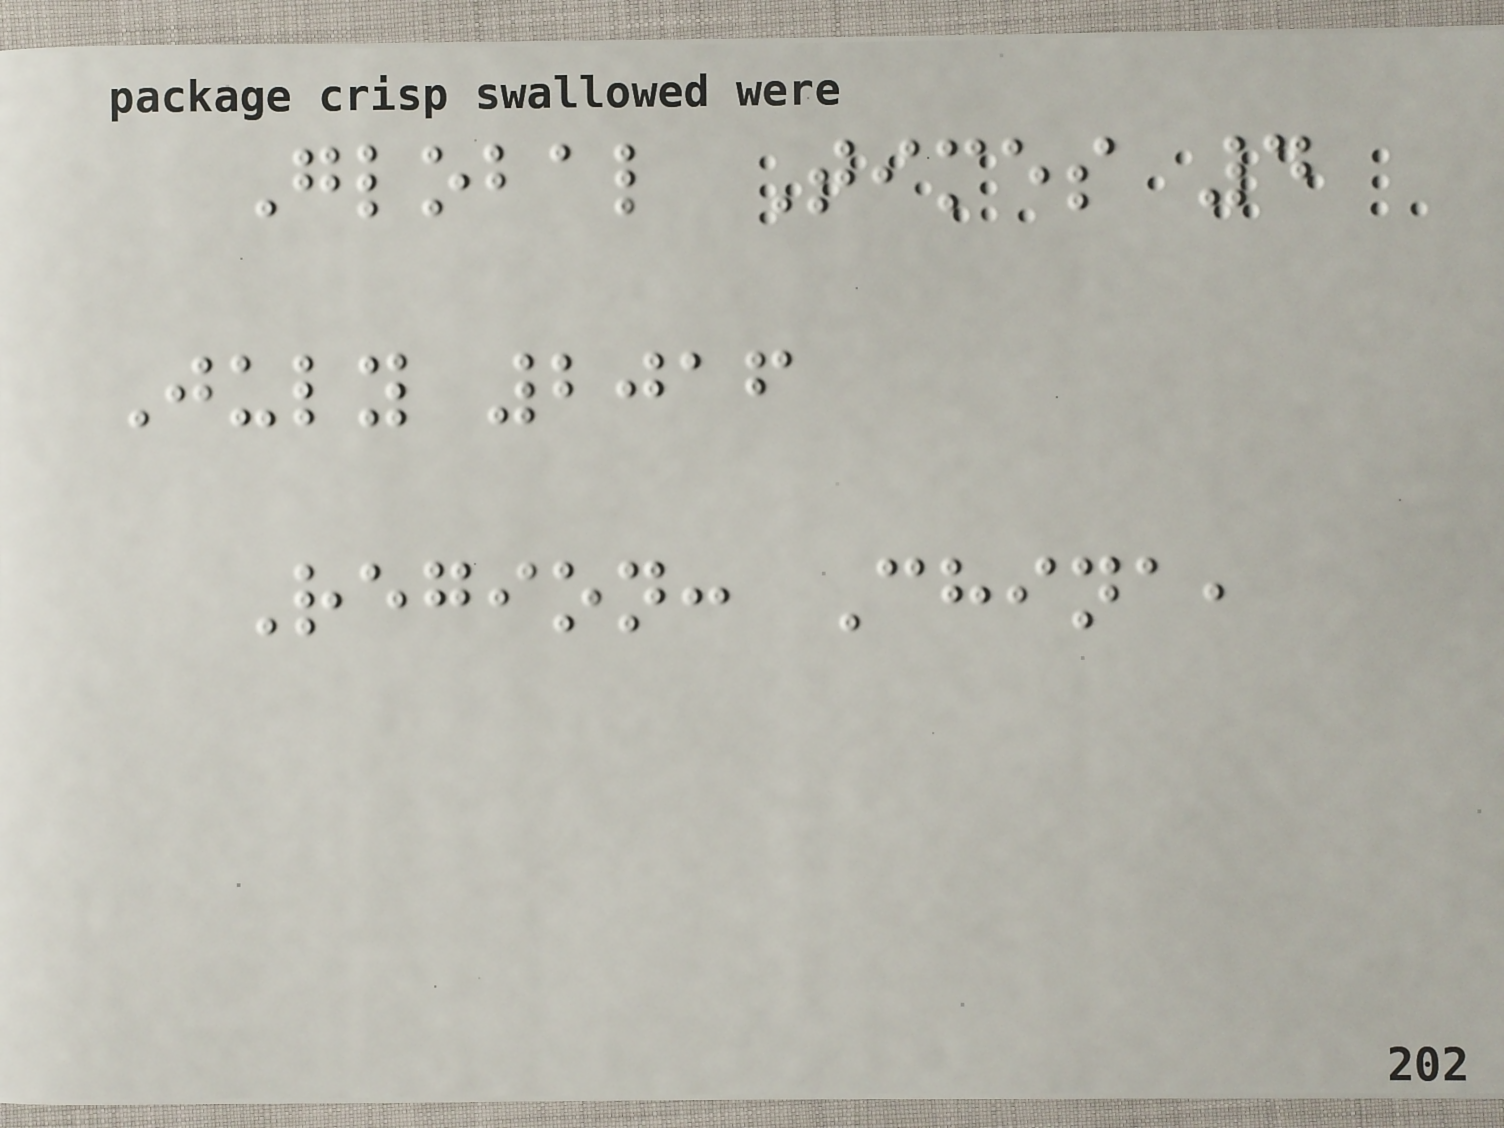Global Times 4
July 2016
Region: China,
